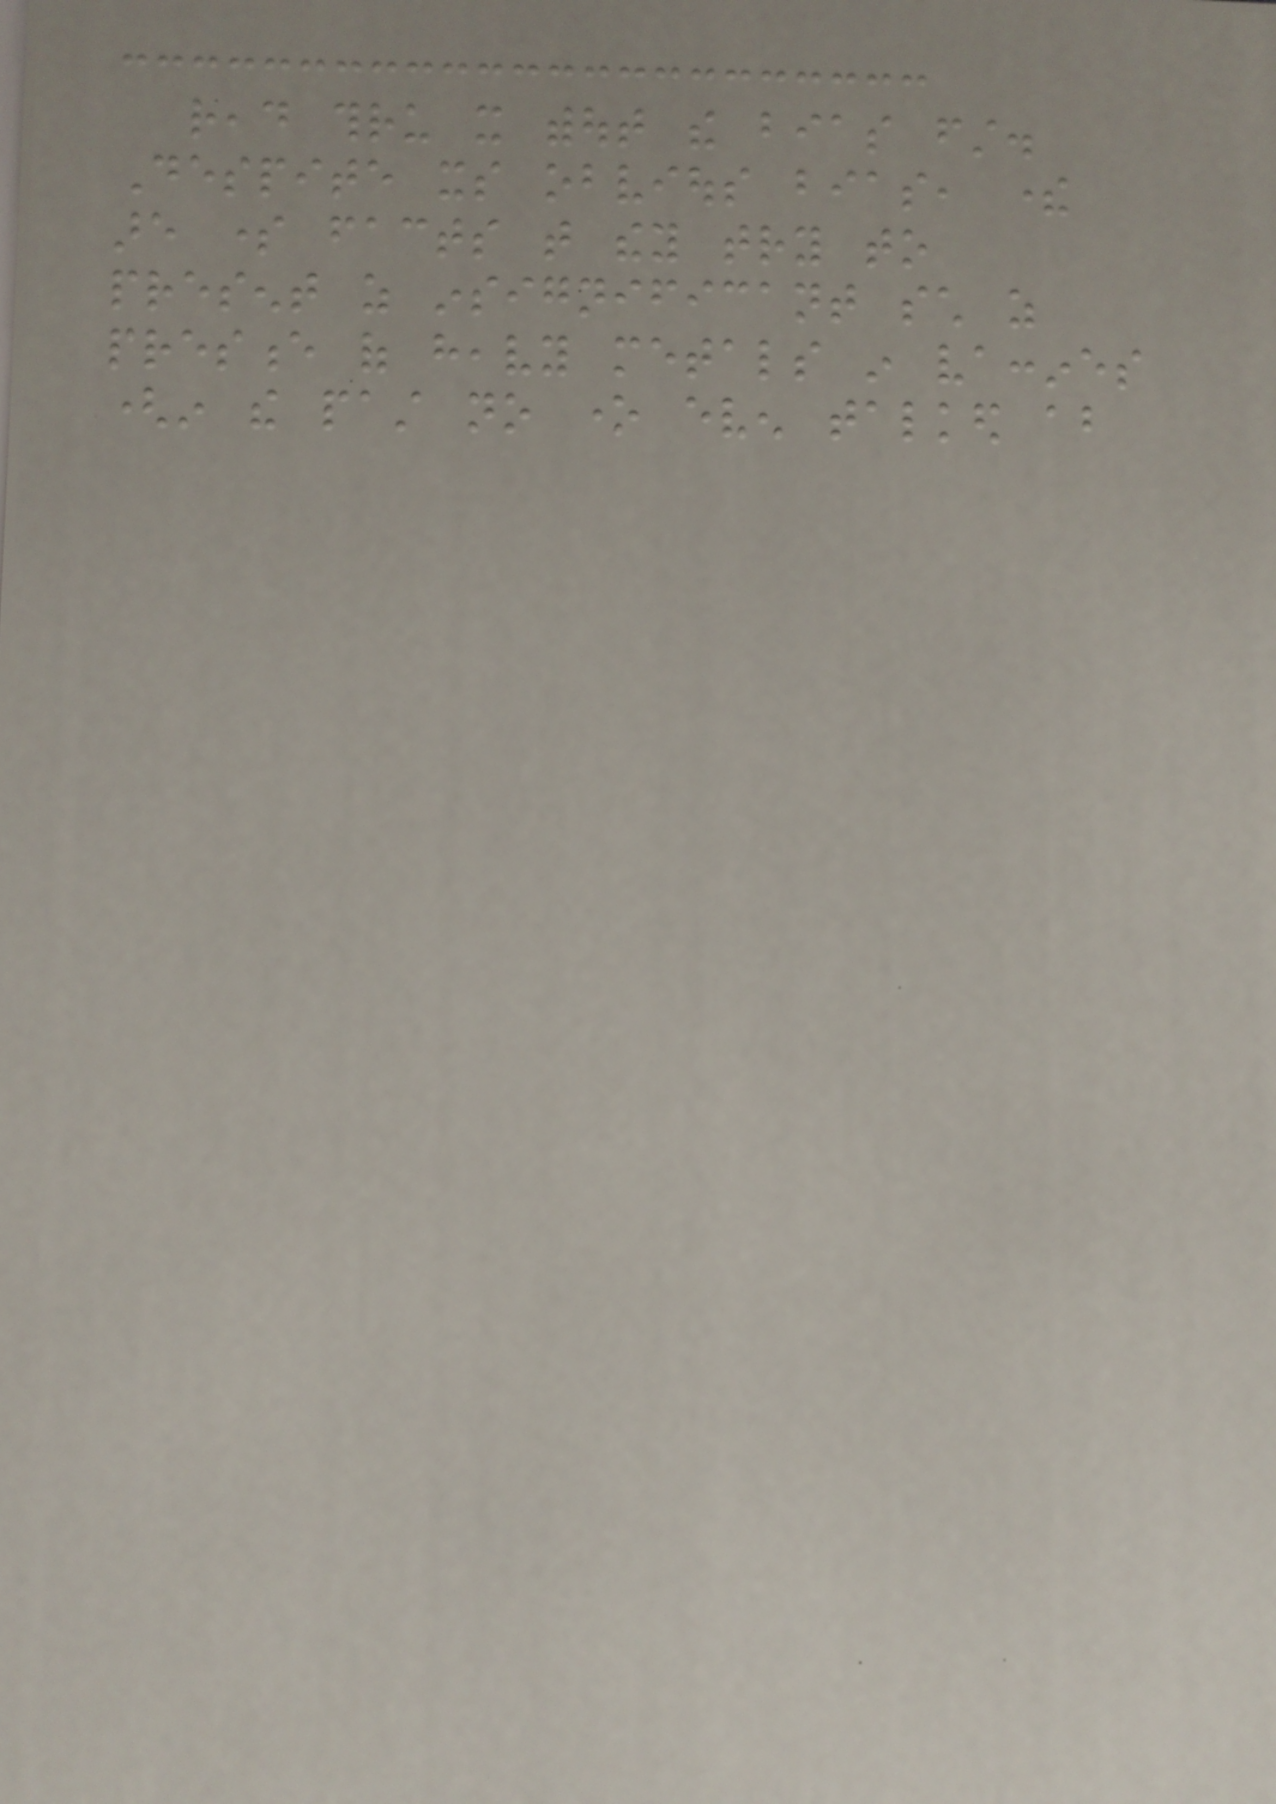read thru it without the bias first.
Despite its obvious bias, there
are some facts that they try to
present as insignificant such as
presence of heavy metals in vaccines
(in the past no one even talked about
